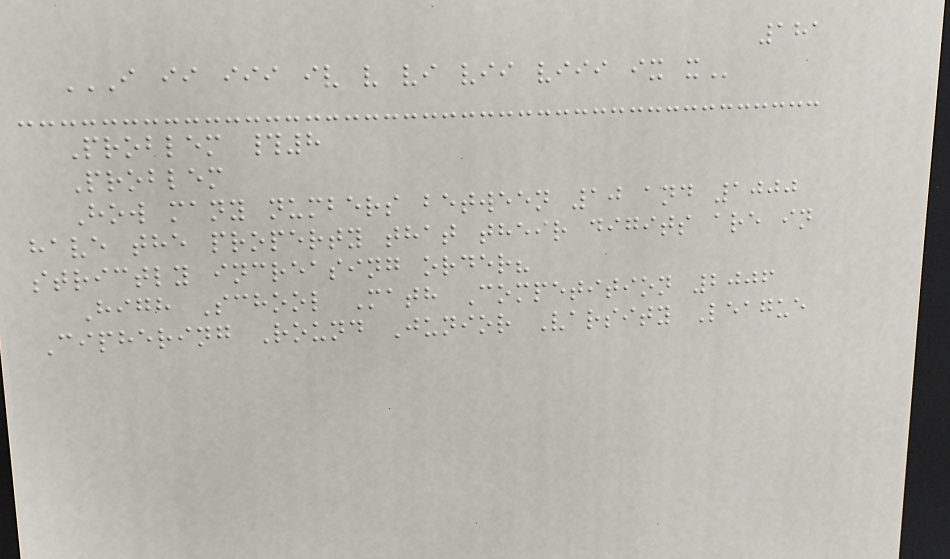181
I II III IV V VI VII VIII IX X
Problem #8
Problem
How many numbers between 10 and 1000
have the property that their digits are in
strictly increasing order?
High School Math Competition 2006
Ciphering Round Junior Varsity League
